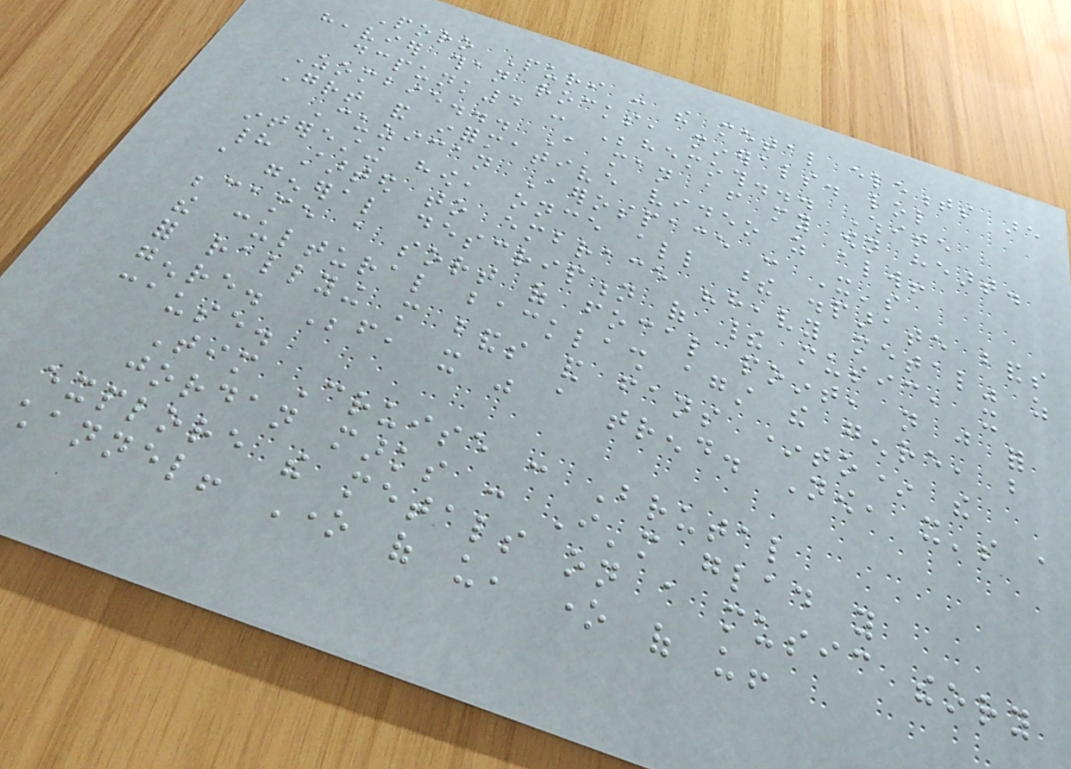Poro Puri : the metal elements are
heavier than rocks, minerals. lol
dcpunk4 : Behemoth... White
Zombie... A man after my own heart.
Great and informative video as always!
Cuzican Aerospace : It's
interesting how, once all these disparate bands
had started to embrace "heavy metal" as
a general description of their music, it
became a sort of focal point, not just for
the cultural backlash against the genre, but
for rallying more bands and fans *to* the
genre. Before, it was a trend. Now, it's a
cause.
Tim Cruise : Brutal
jordan marks : I'm glad you
explore the metals on a music theory
channel! One of us, one of us!
